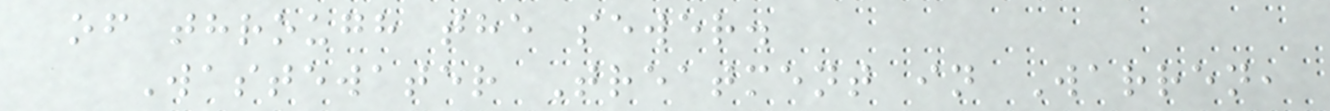of through the sewer.
Wastewater Treatment in Warren,
